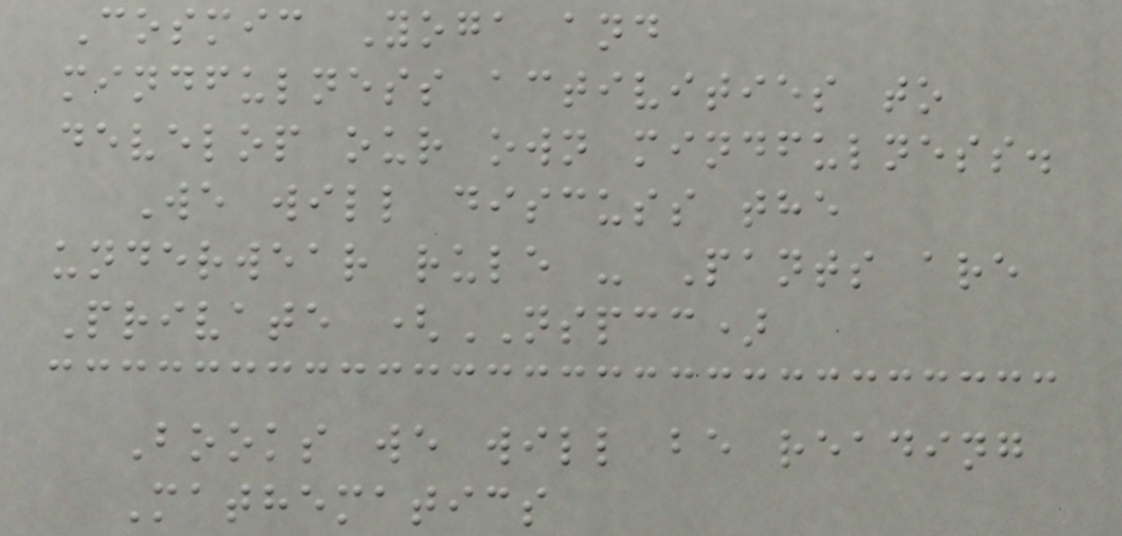Cosmic Yoga and
mindfulness activities to
develop our own mindfulness.
We will discuss the
underwear rule - Pants are
Private (NSPCC)
Books we will be reading
Mathematics
